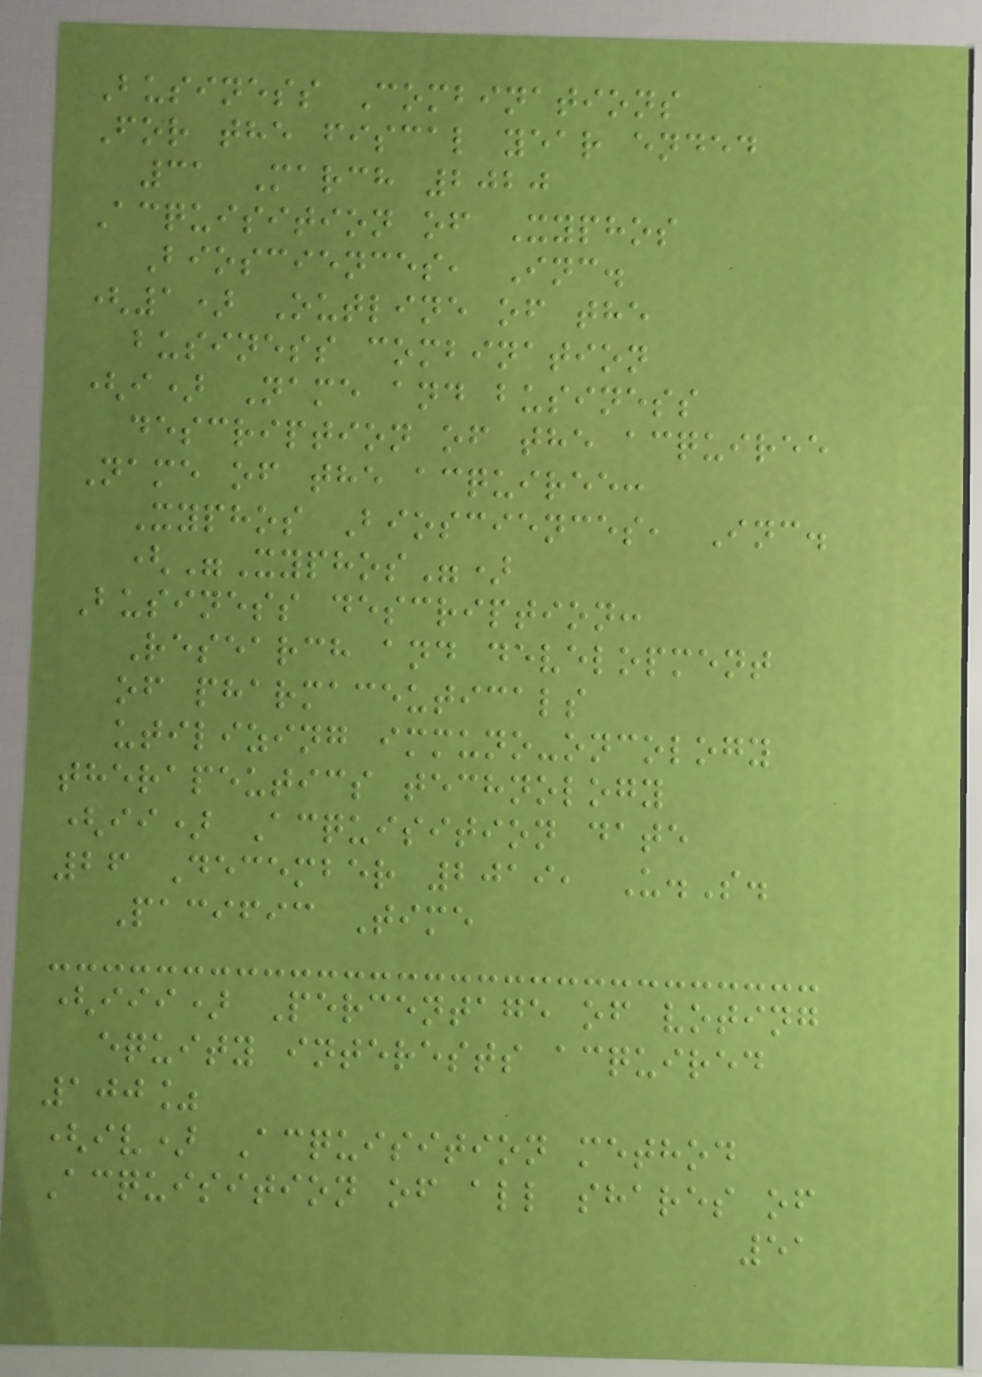Business Combinations
For the fiscal year ended
31 March 2020
Acquisition of Xyphos
Biosciences, Inc.
(1) Outline of the
business combination
(i) Name and business
description of the acquiree
Name of the acquiree:
Xyphos Biosciences, Inc.
("Xyphos")
Business description:
Research and development
of pharmaceuticals
utilizing immuno-oncology
therapeutics technology
(ii) Acquisition date
26 December 2019, U.S.
Pacific Time
(iii) Percentage of voting
equity interests acquired
100%
(iv) Acquisition method
Acquisition of all shares of
51
